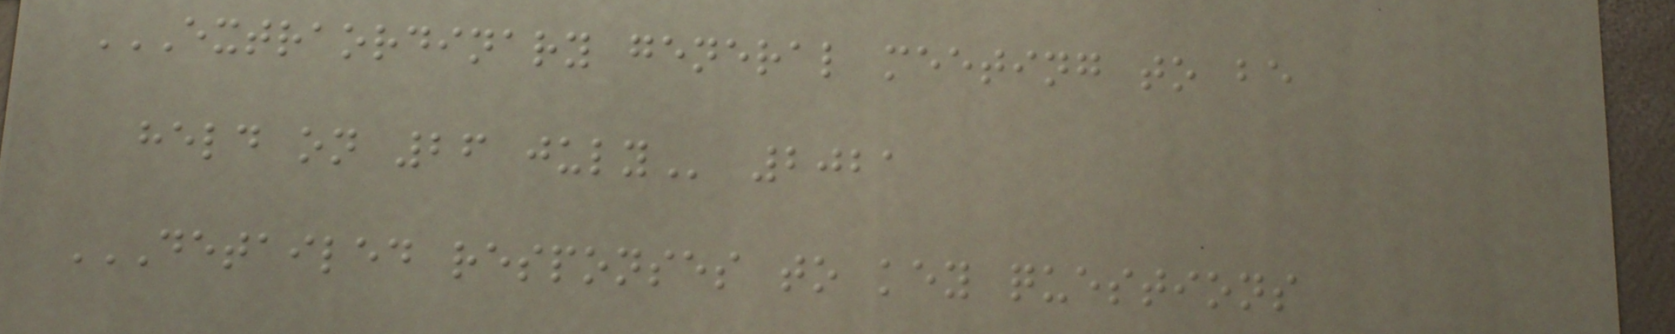EXTRAORDINARY GENERAL MEETING TO BE
HELD ON 26 JULY 2021
DETAILED RESPONSES TO KEY QUESTIONS
